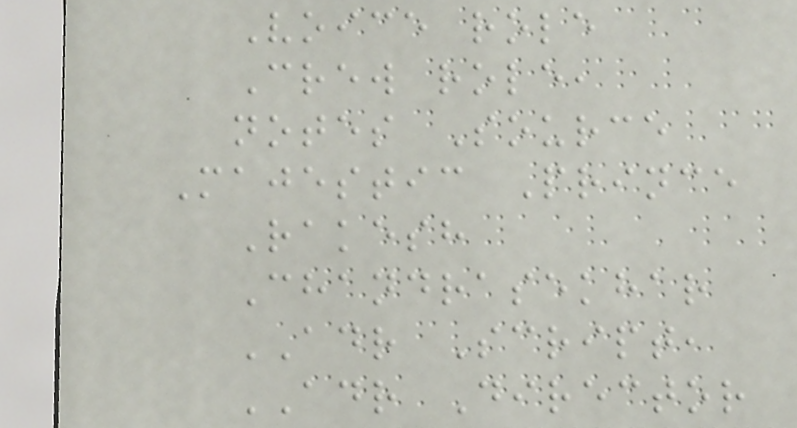Voice role
Crew role,
notes Source
Majestic Prince
Rakesh
Chandrasekhar
ADR Script,
ADR Director
